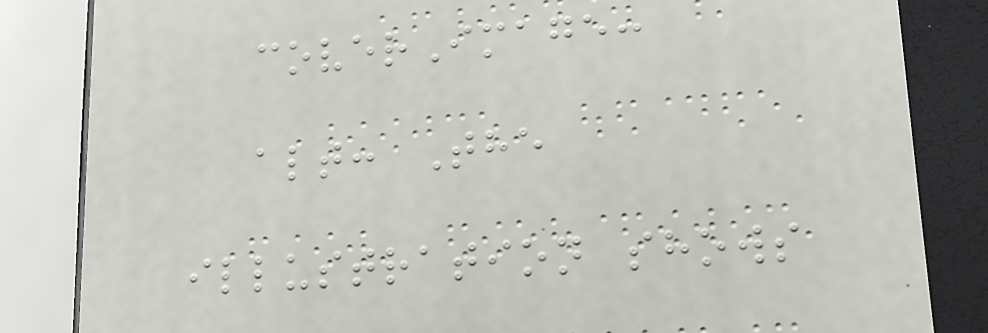coverImage:
alt: The
illustration shows
